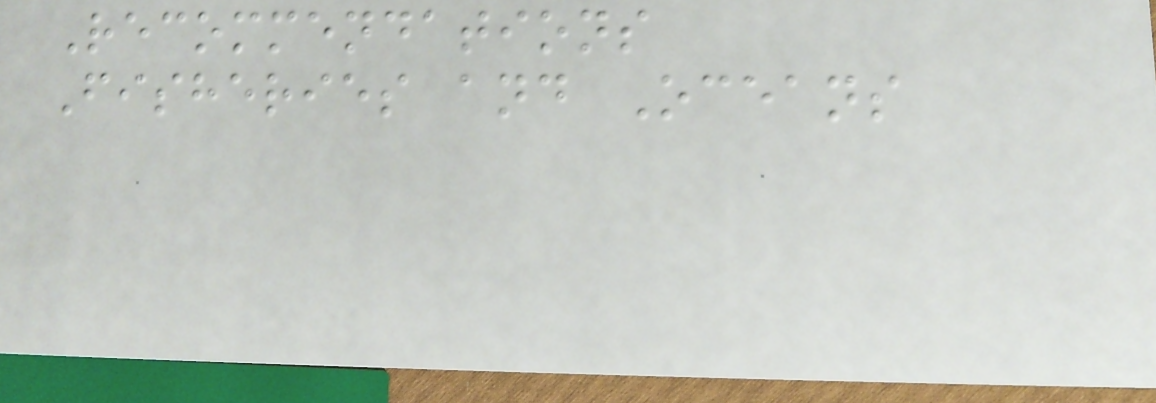Recommendations
Fisheries and Oceans
